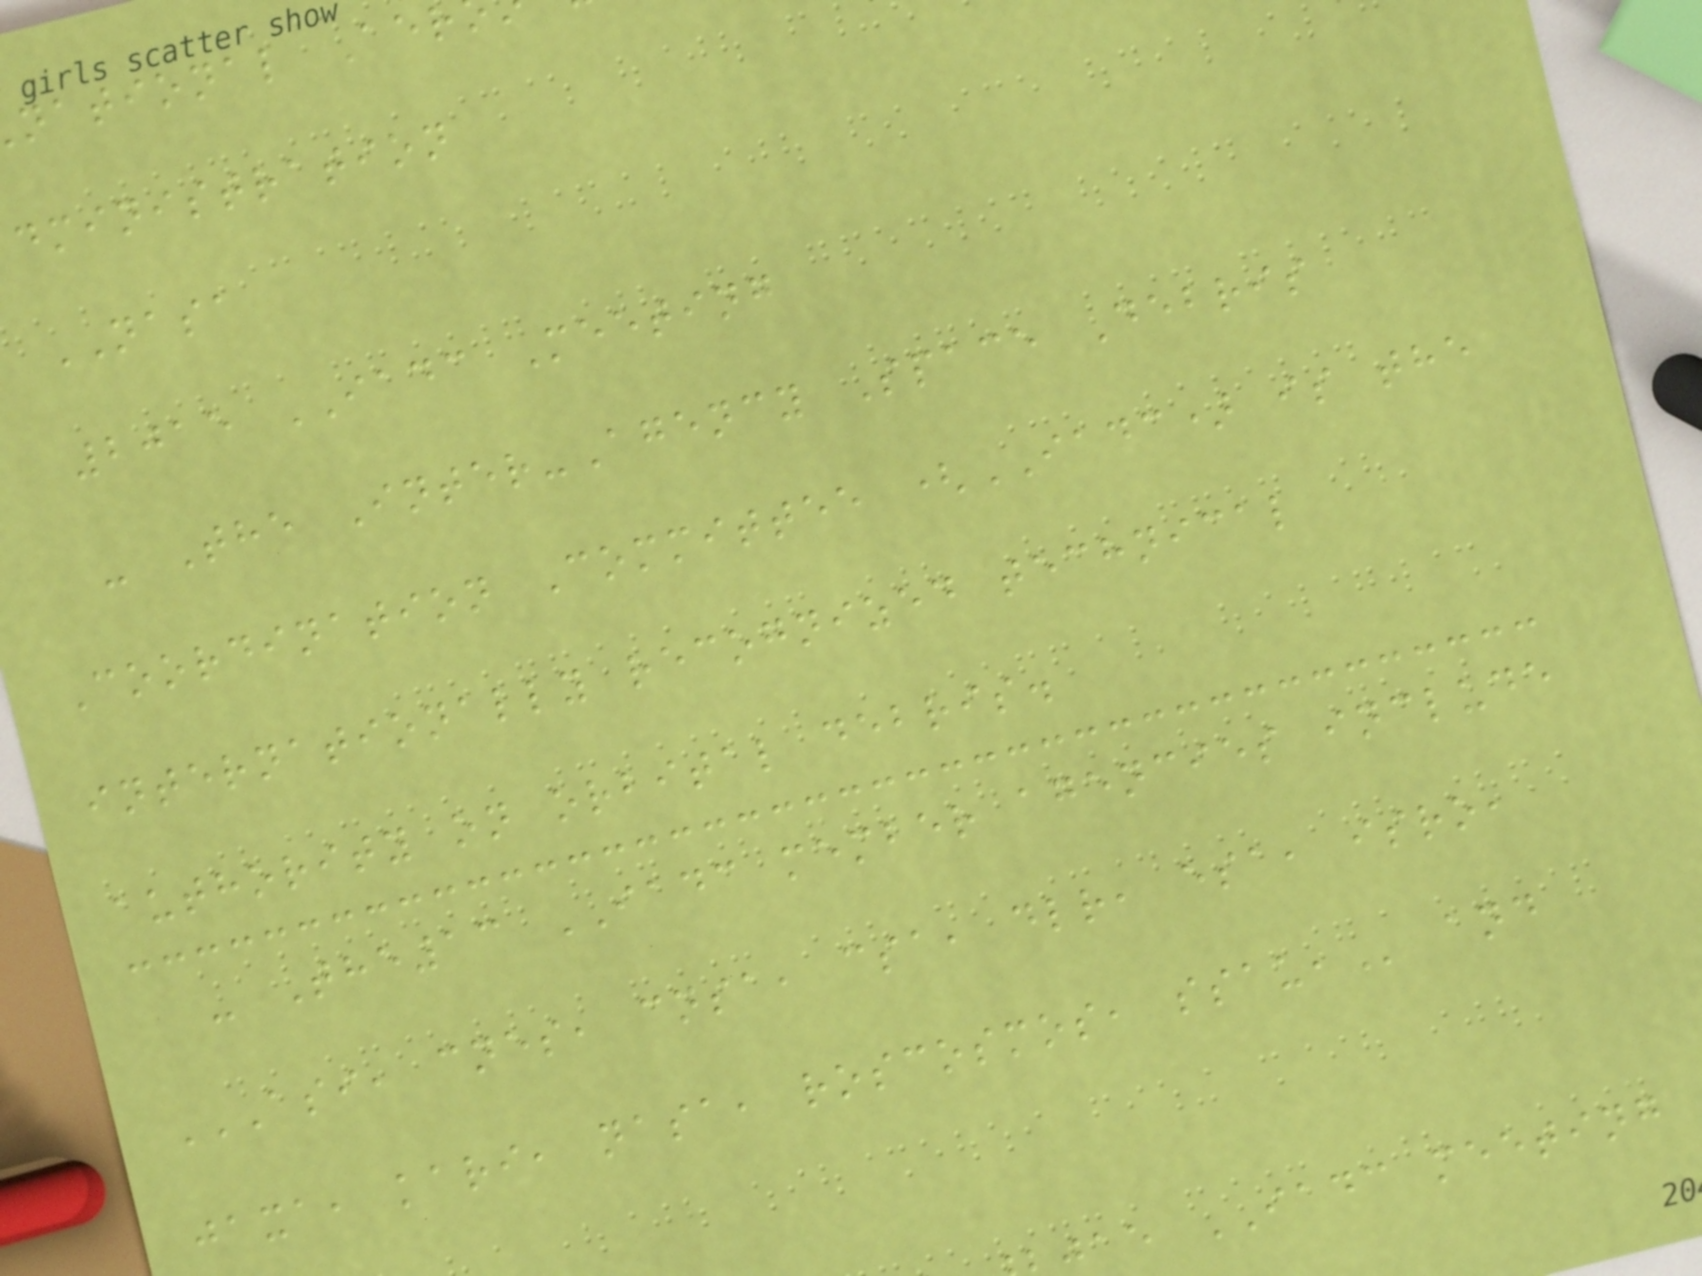national Aer
dministration
NASA
2015 IADC Meeting
- The Inter-Agency Space Debris
Coordination Committee (IADC) is the
internationally recognized technical
authority on orbital debris.
- The13 IADC member agencies include
ASI, CNES, CNSA, CSA, DLR, ESA, ISRO,
jaxa, kari, nasa, roscosmos,
ae IADC meeting
